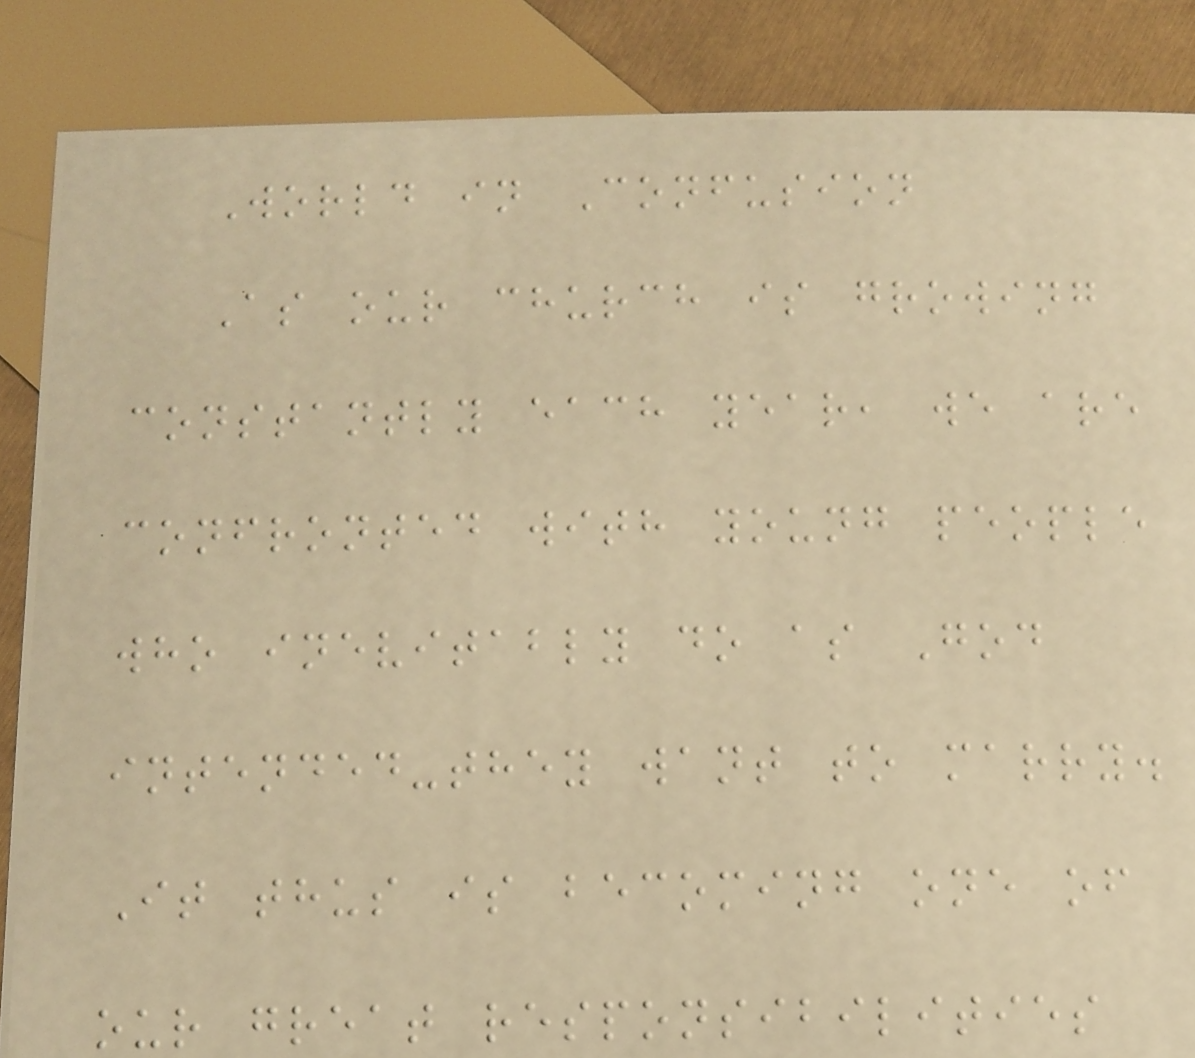World in Confusion
As our church is growing
constantly each year, we are
confronted with young people
who inevitably do as God
intended-they want to marry.
It thus is becoming one of
our great responsibilities
